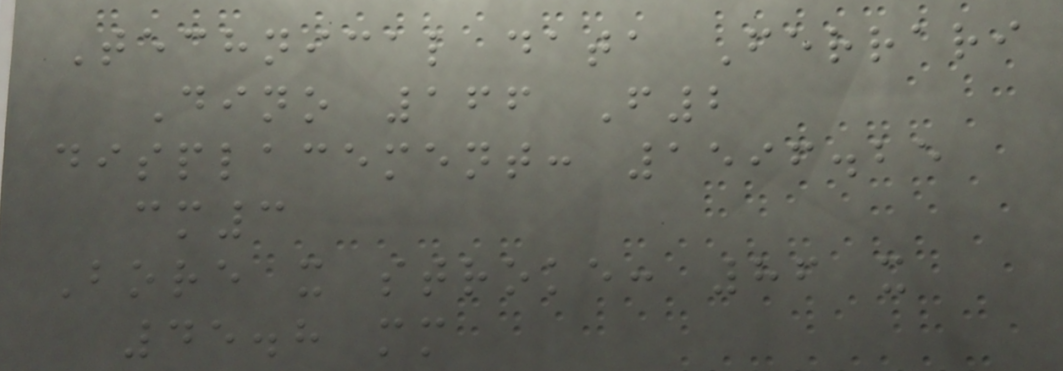Technical data Ferrari
Dino 166 F2
displacement: 1596.25
cm3
Bore x stroke: 86 x
45.8 mm
